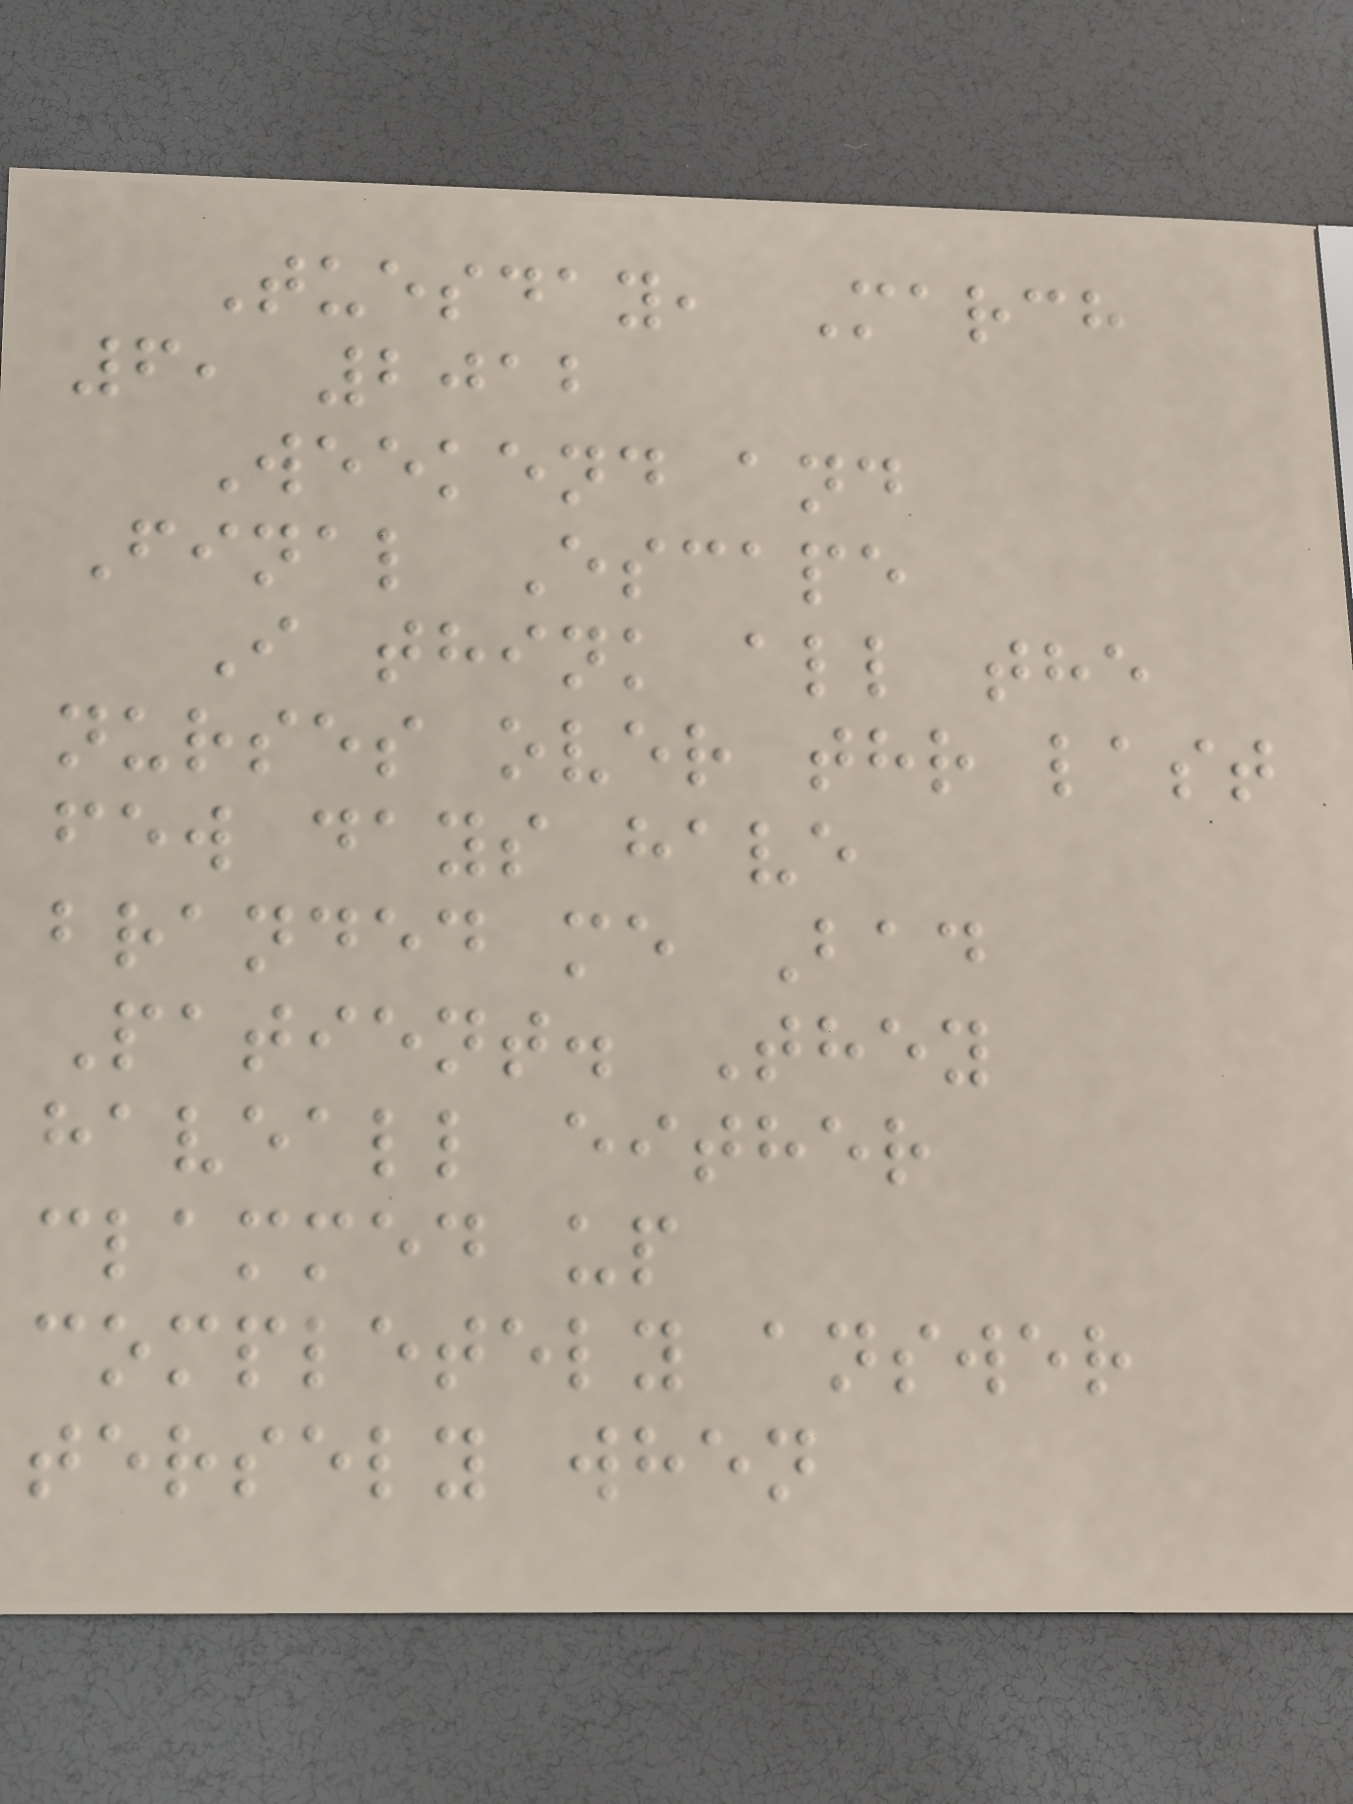Tuesday, March
6, 2012
Weekend and
Final Escape
I think all the
nurses over thr last
few days have
branded me Bad
Patient. They
haveall either
clammed up
completely answer
tersely when
